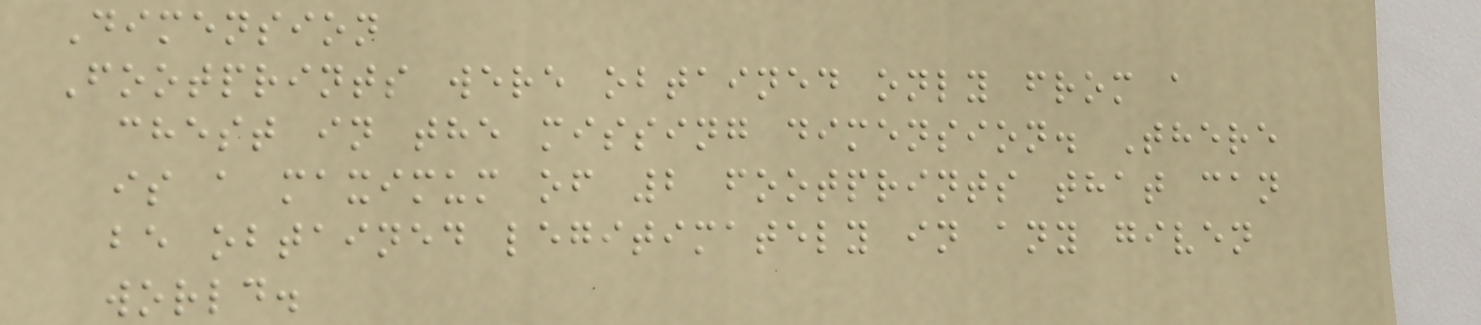Dimension
Footprints were obtained only from a
chest in the missing dimension. There
is a maximum of 2 footprints that can
be obtained legitimately in any given
world.
